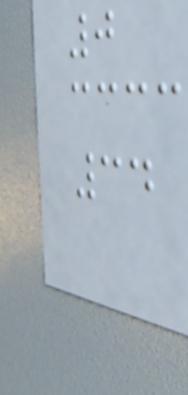0
34
